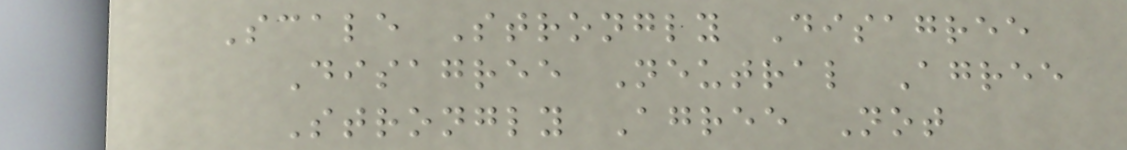Scale Strongly Disagree
Disagree Neutral Agree
Strongly Agree Not
